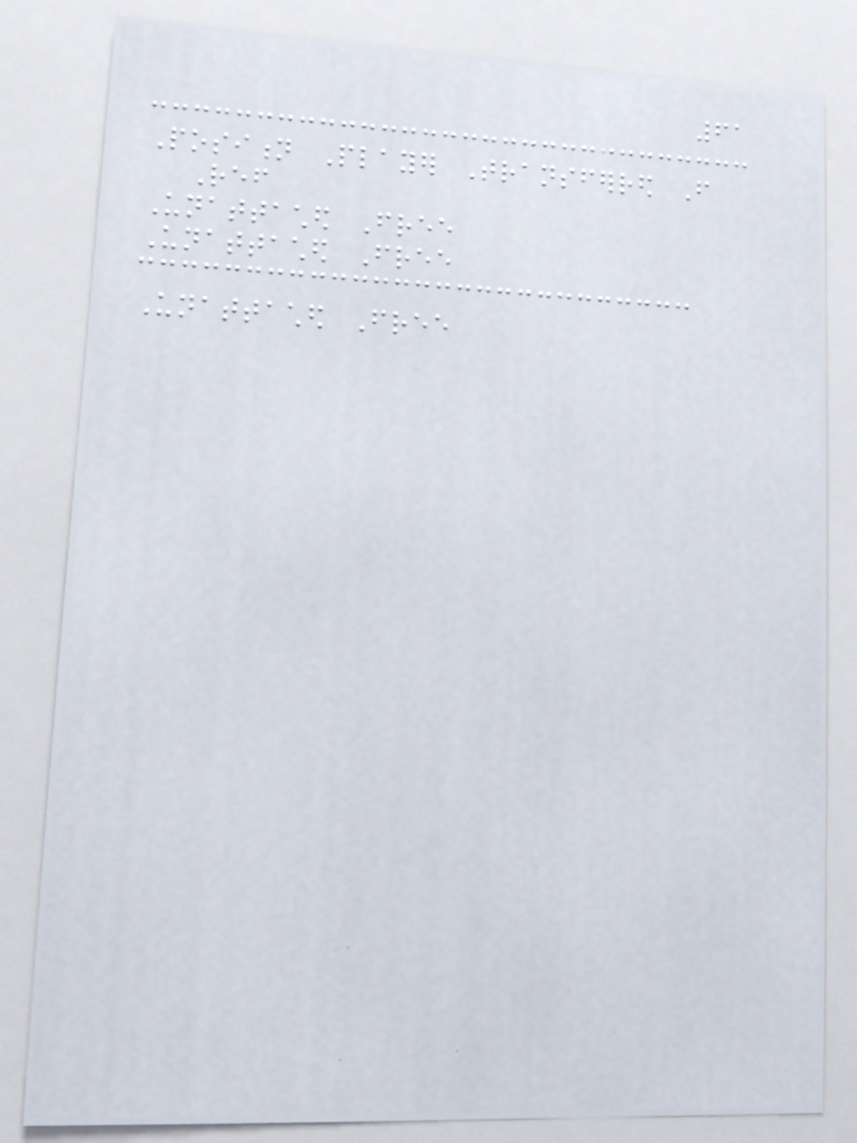61
Position Player Transferred From
Ref
Unattached Free
Unattached Free
Unattached Free
